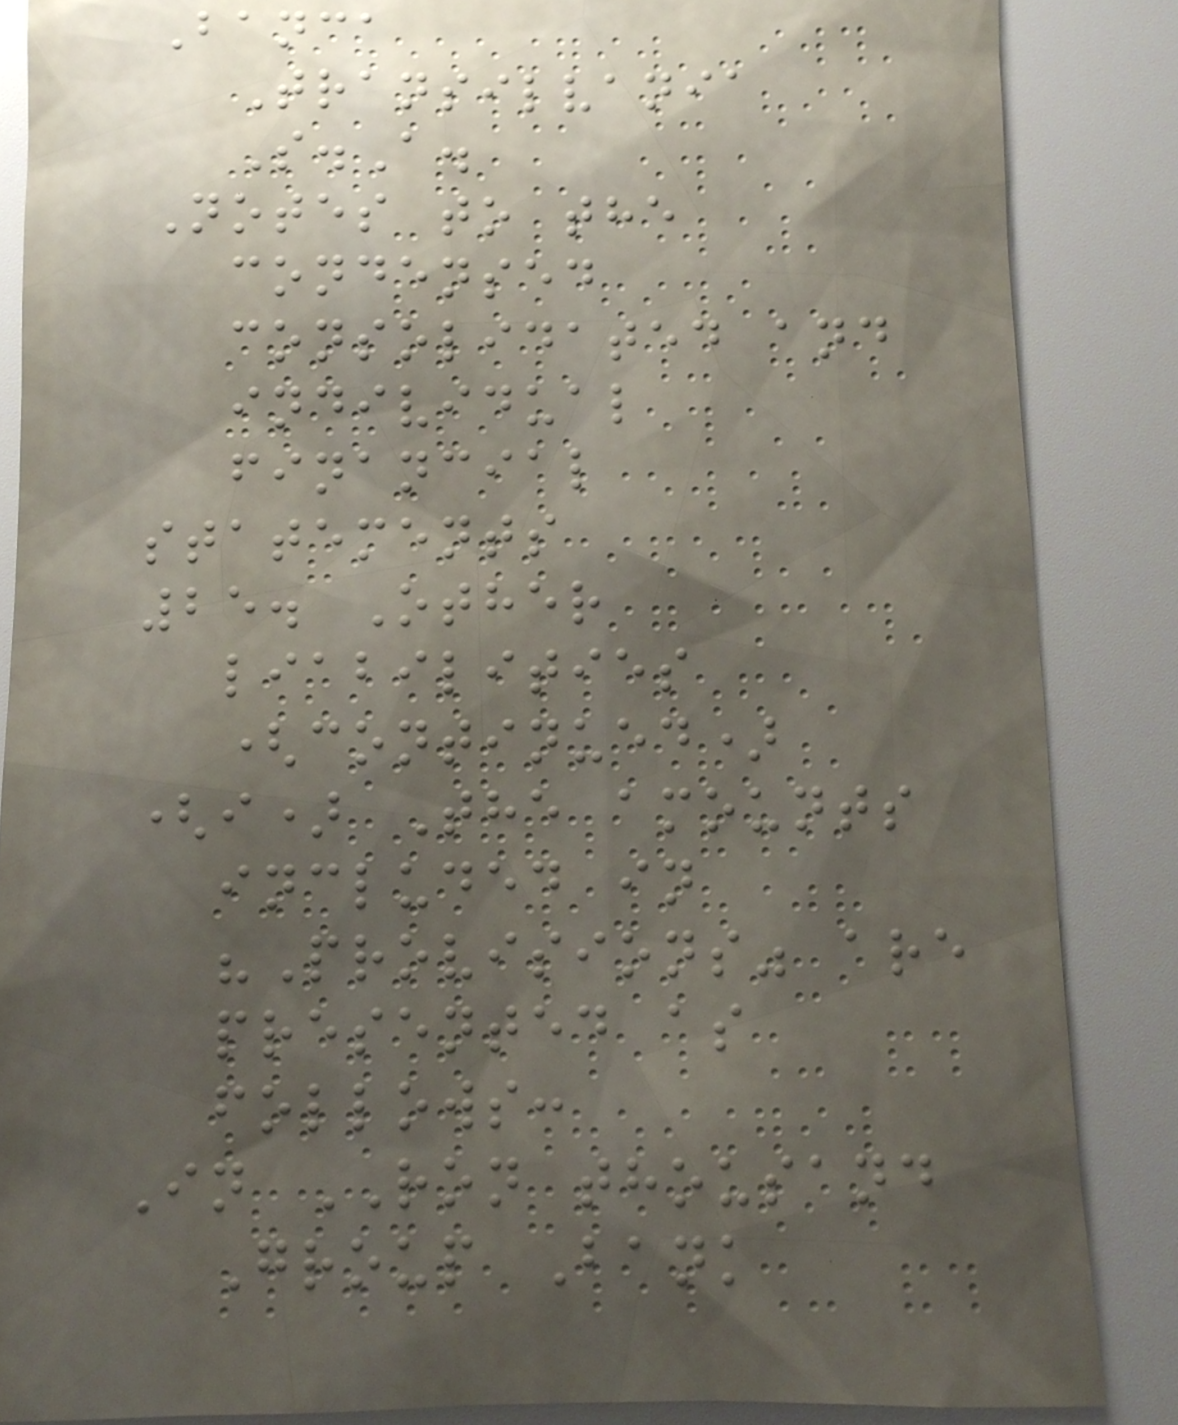Banca
Transilvania
S.A.
Notes to the
condensed
consolidated and
individual
financial
statements
25. Other
liabilities
(continued)
(i) The amounts
included in
"Provisions" are
presented as
follows:
In RON thousand
Group Bank
